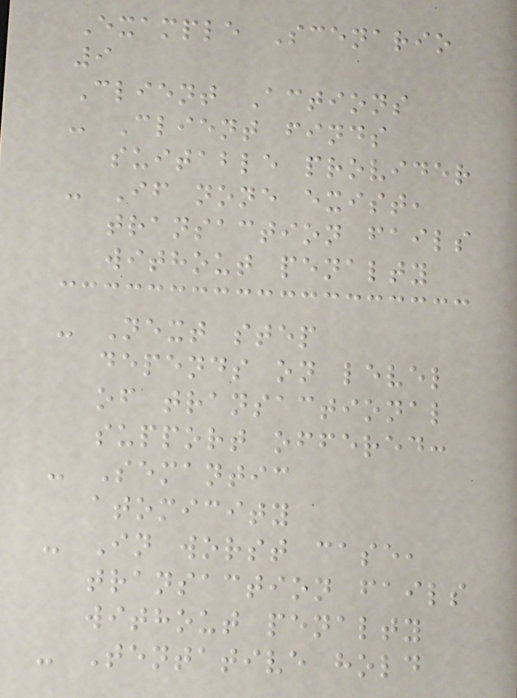Example Scenario
9
Client Actions
- Client finds
suitable provider
- If none exist,
transaction fails
without penalty
- Next step
depends on level
of transactional
support offered:
- Semantic
atomicity
- In worst case,
transaction fails
without penalty
- Tentative hold
